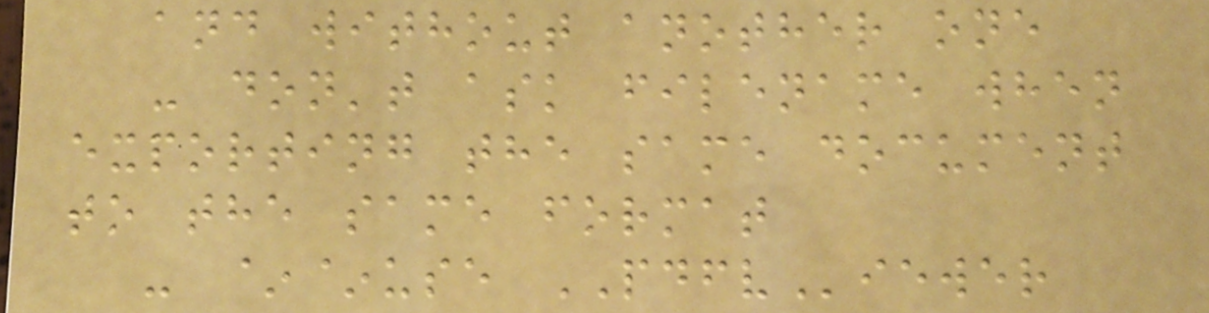and without another one
- don't ask filename when
exporting the same document
to the same format
- ~~use PDFViewer
